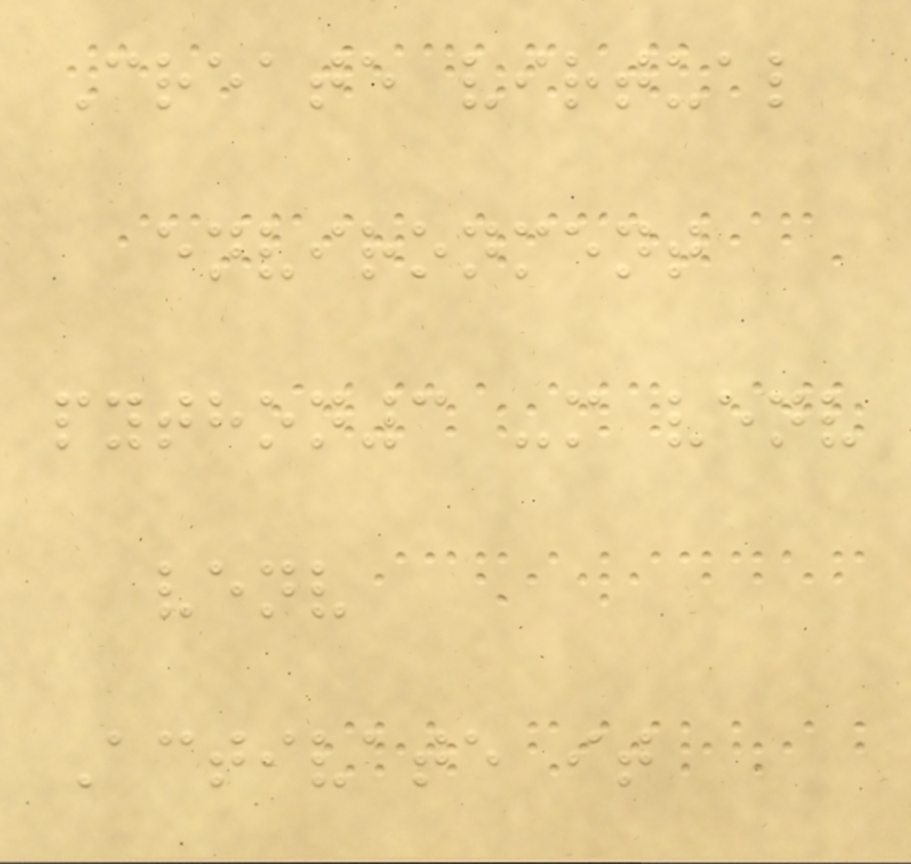Create virtual
environment
python3 -m venv
venv
Activate it
